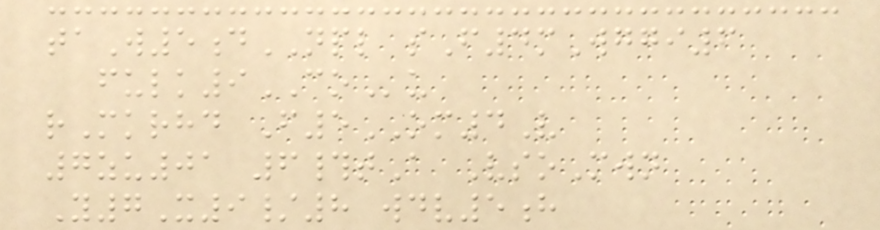taW5dNPL sF4mWggi6
fulk9COu
rMkrhd F5OM4V
7zu01 6#tA VsoMwn
Y7X9/8 wdv5h
